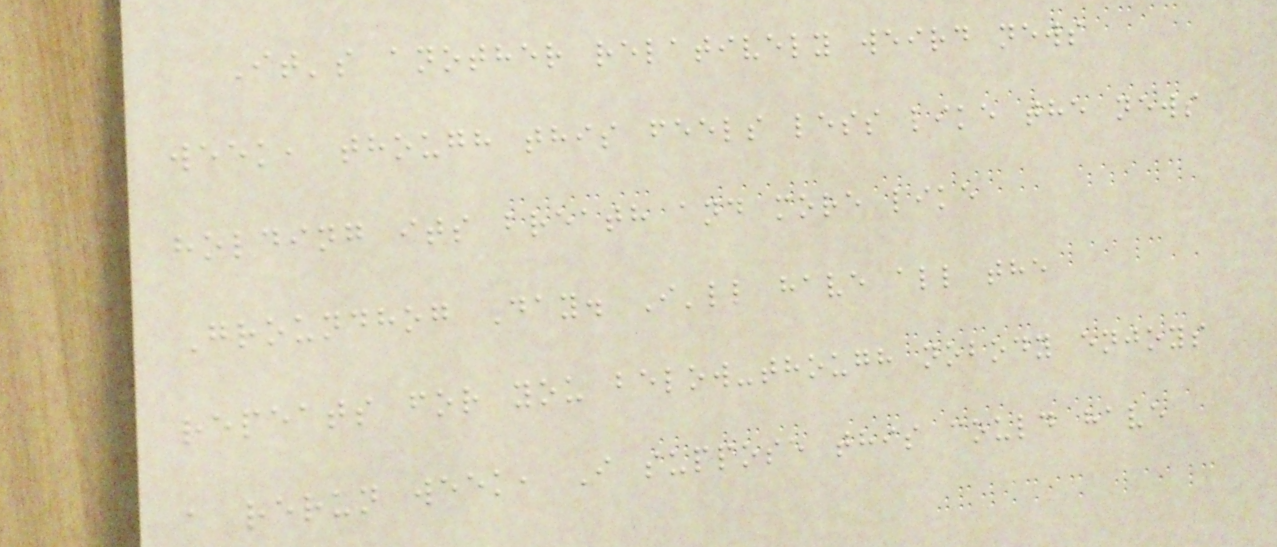It's another relatively weird news
week, though this feels less like the news
holding its breath and more like
Groundhog Day. I'll have all the
repeats for you below-though nobody enjoys
a rerun week, I suppose this could have
